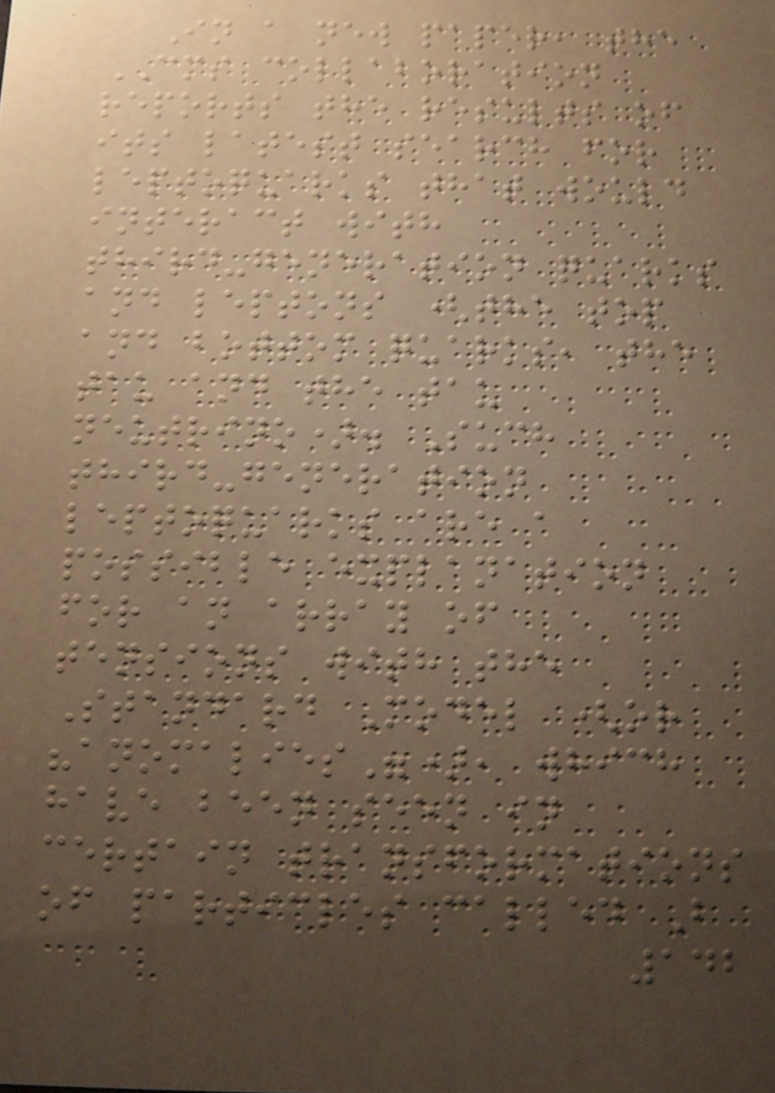In a new paper, the
CMS collaboration
reports the results of
its latest search for
leptoquarks that would
interact with
third-generation quarks
and leptons (the top
and bottom quarks, the
tau and the tau
neutrino). Such
third-generation
leptoquarks are a
possible explanation
for an array of
tensions with the
Standard Model (or
"anomalies"), which
have been seen in
certain transformations
of particles called B
142
